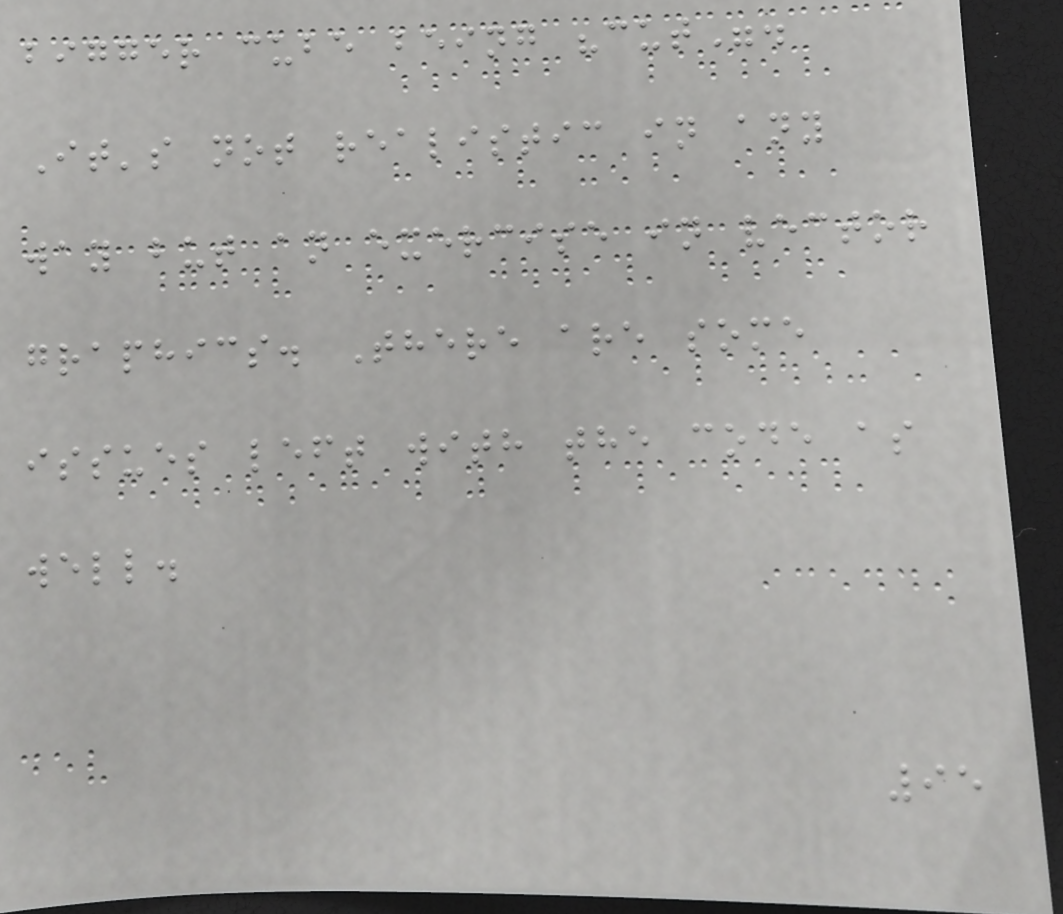bigger cube being "cut".
It's not realistic in any
way but an exercise in vector
graphics. There are some
issues left with the code as
well.
95
